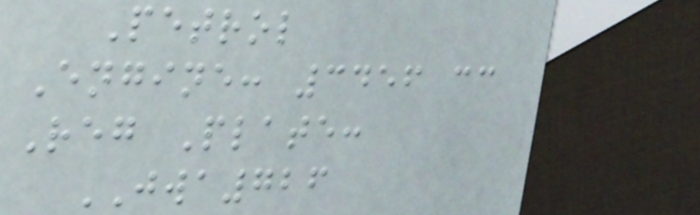Petrol
Engine: 3456 cc
Reg Plate:
JWA726
